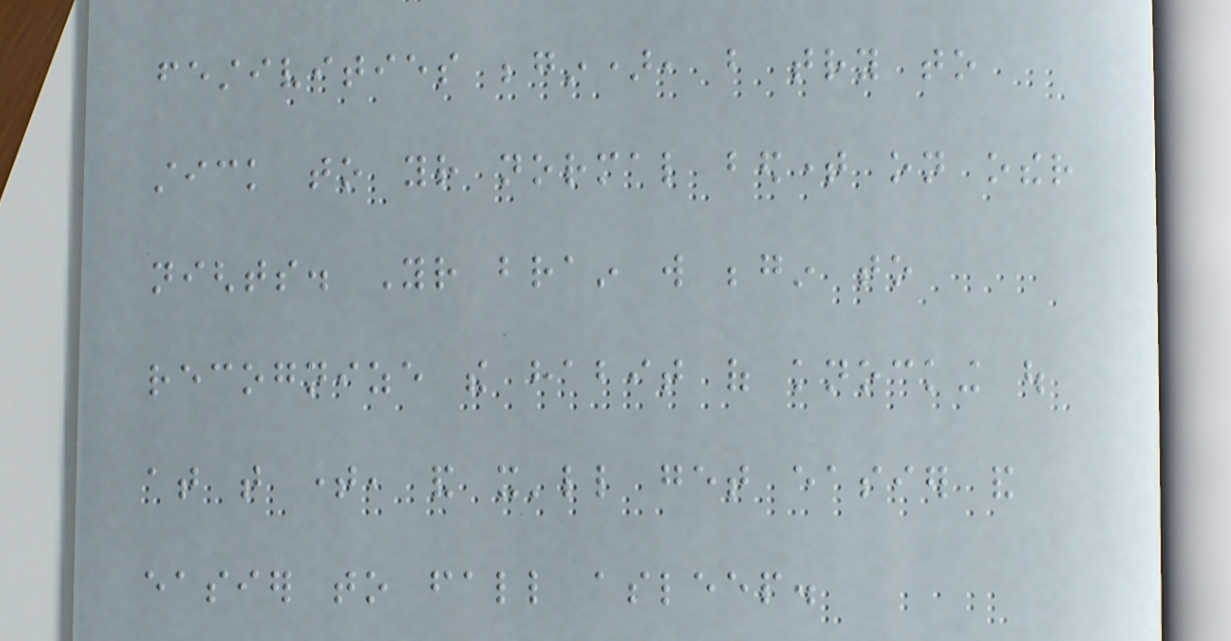festivities begin), but try to
stick to your normal bedtime on other
nights. Your brain will begin to
recognize the habit of knocking out
at that time, and it'll get easier and
easier to fall asleep.
